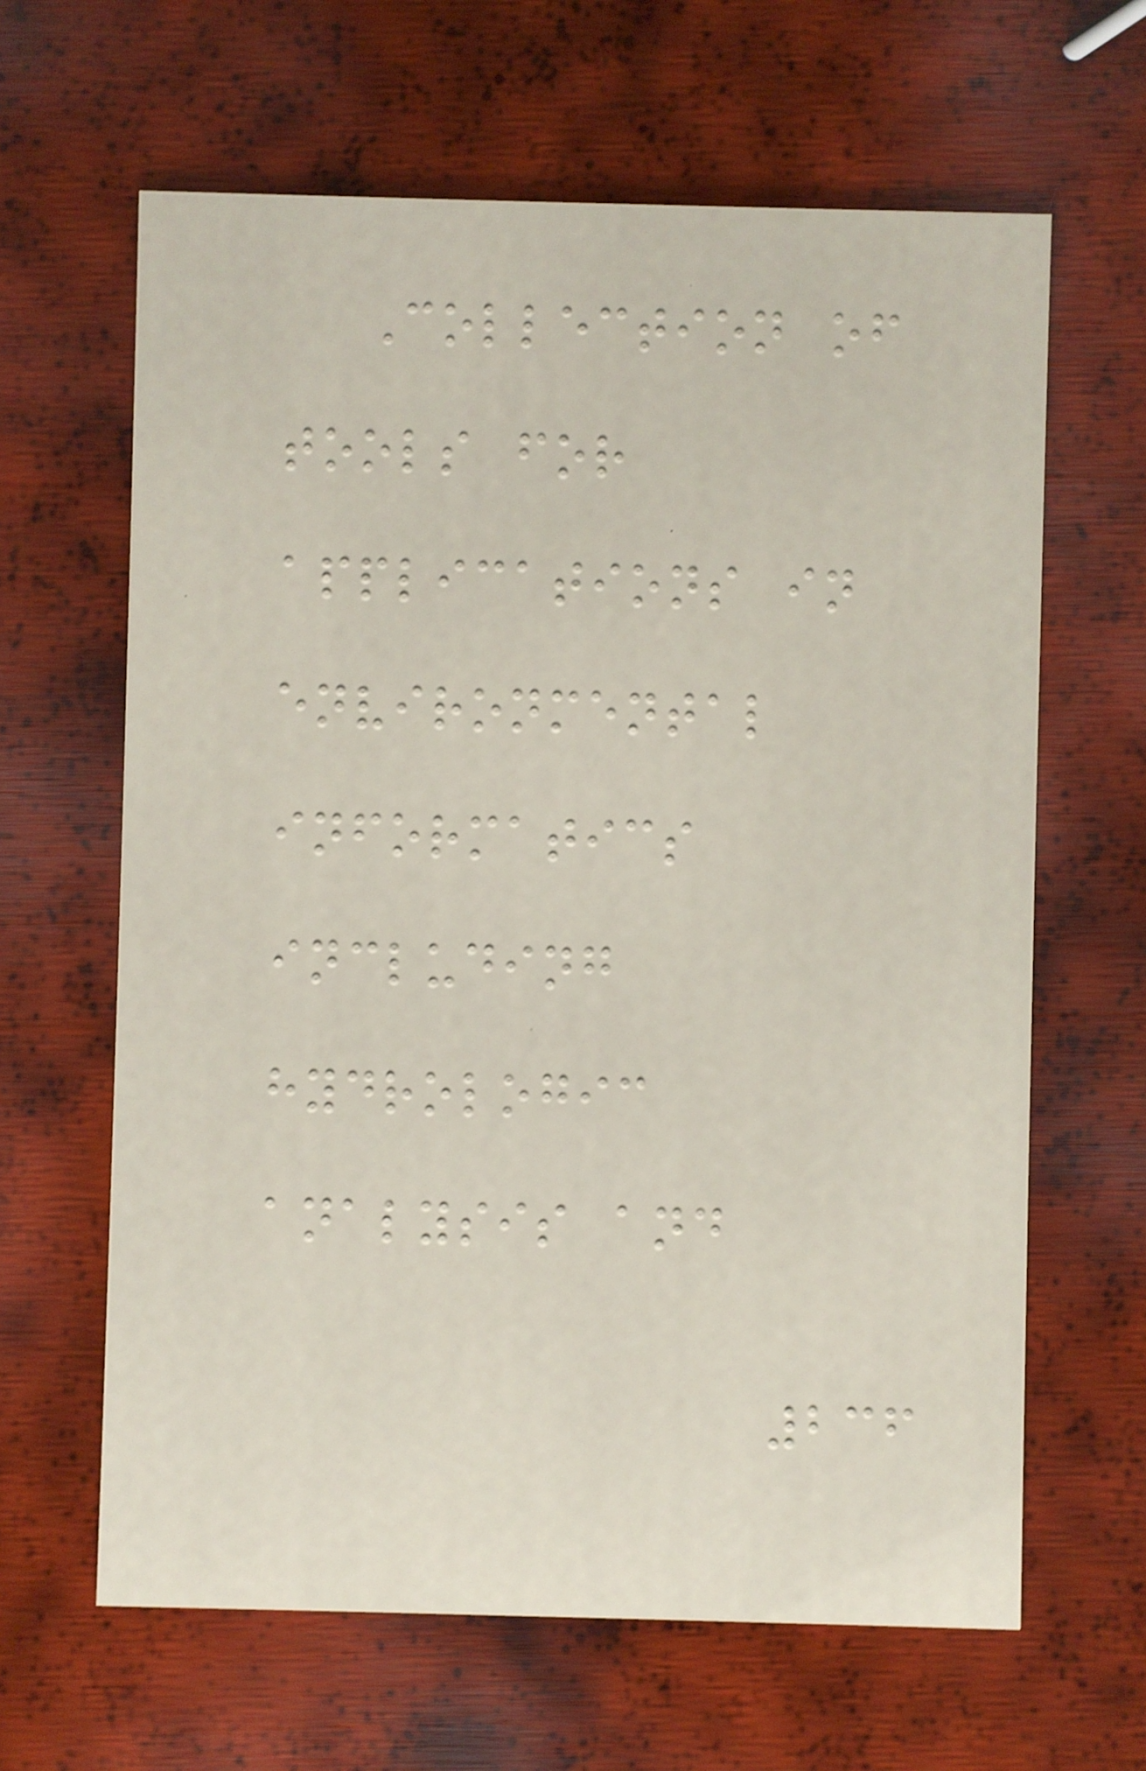Collection of
tools for
applications in
environmental
informatics
including
hydrologic
analysis and
236
